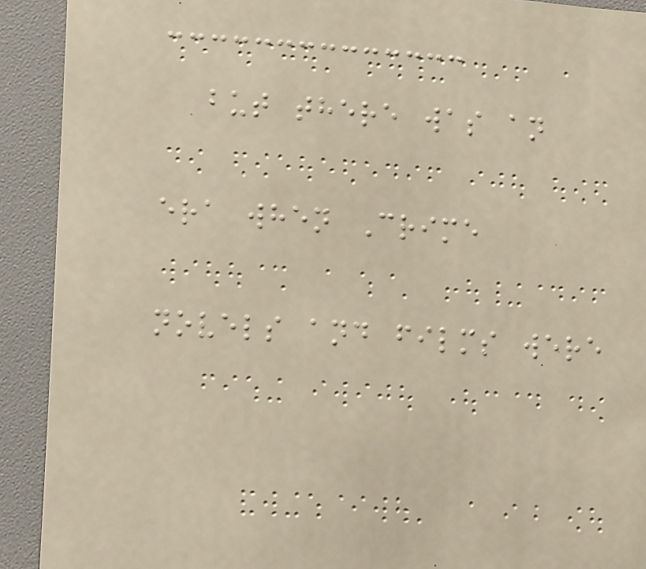but there was an
era when Crime
novels and films were
